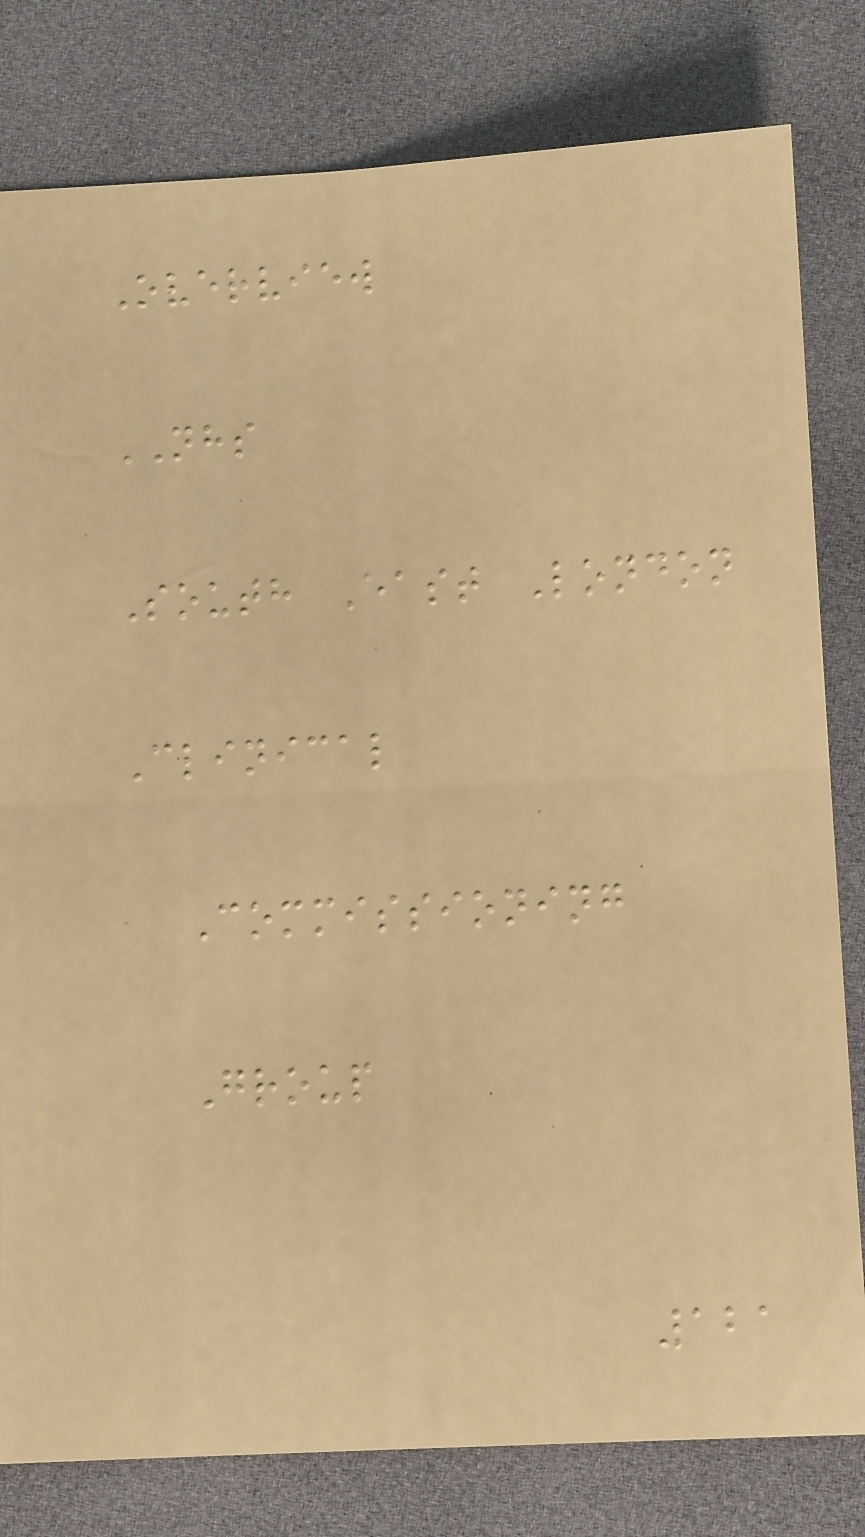Overview
NHS
South East London
Clinical
Commissioning
Group
121
